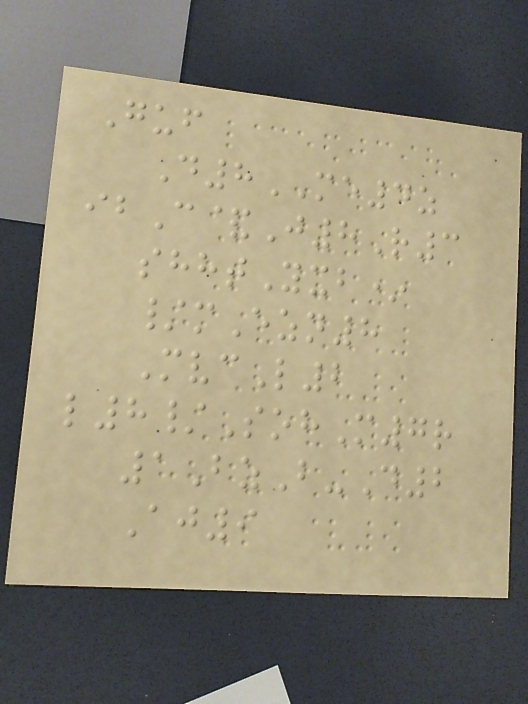Guf
D8ME4z
ibC&J8R3
shhtYxb*
/mEzn8
MvcL2
l8/SohM7r
1BzB-D2
Aj9
